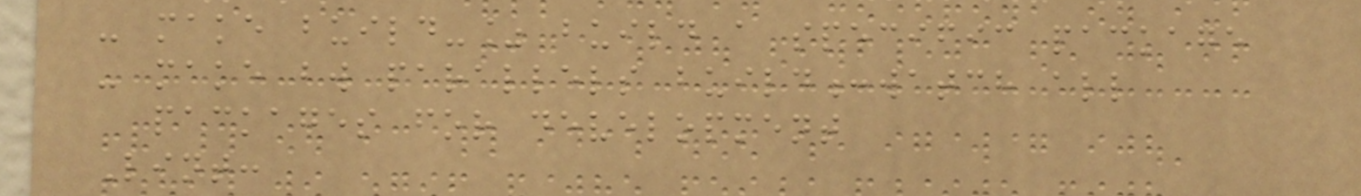- make build-% build a specific package
- make bw parallels build:watch all
packages for development
Lint:
